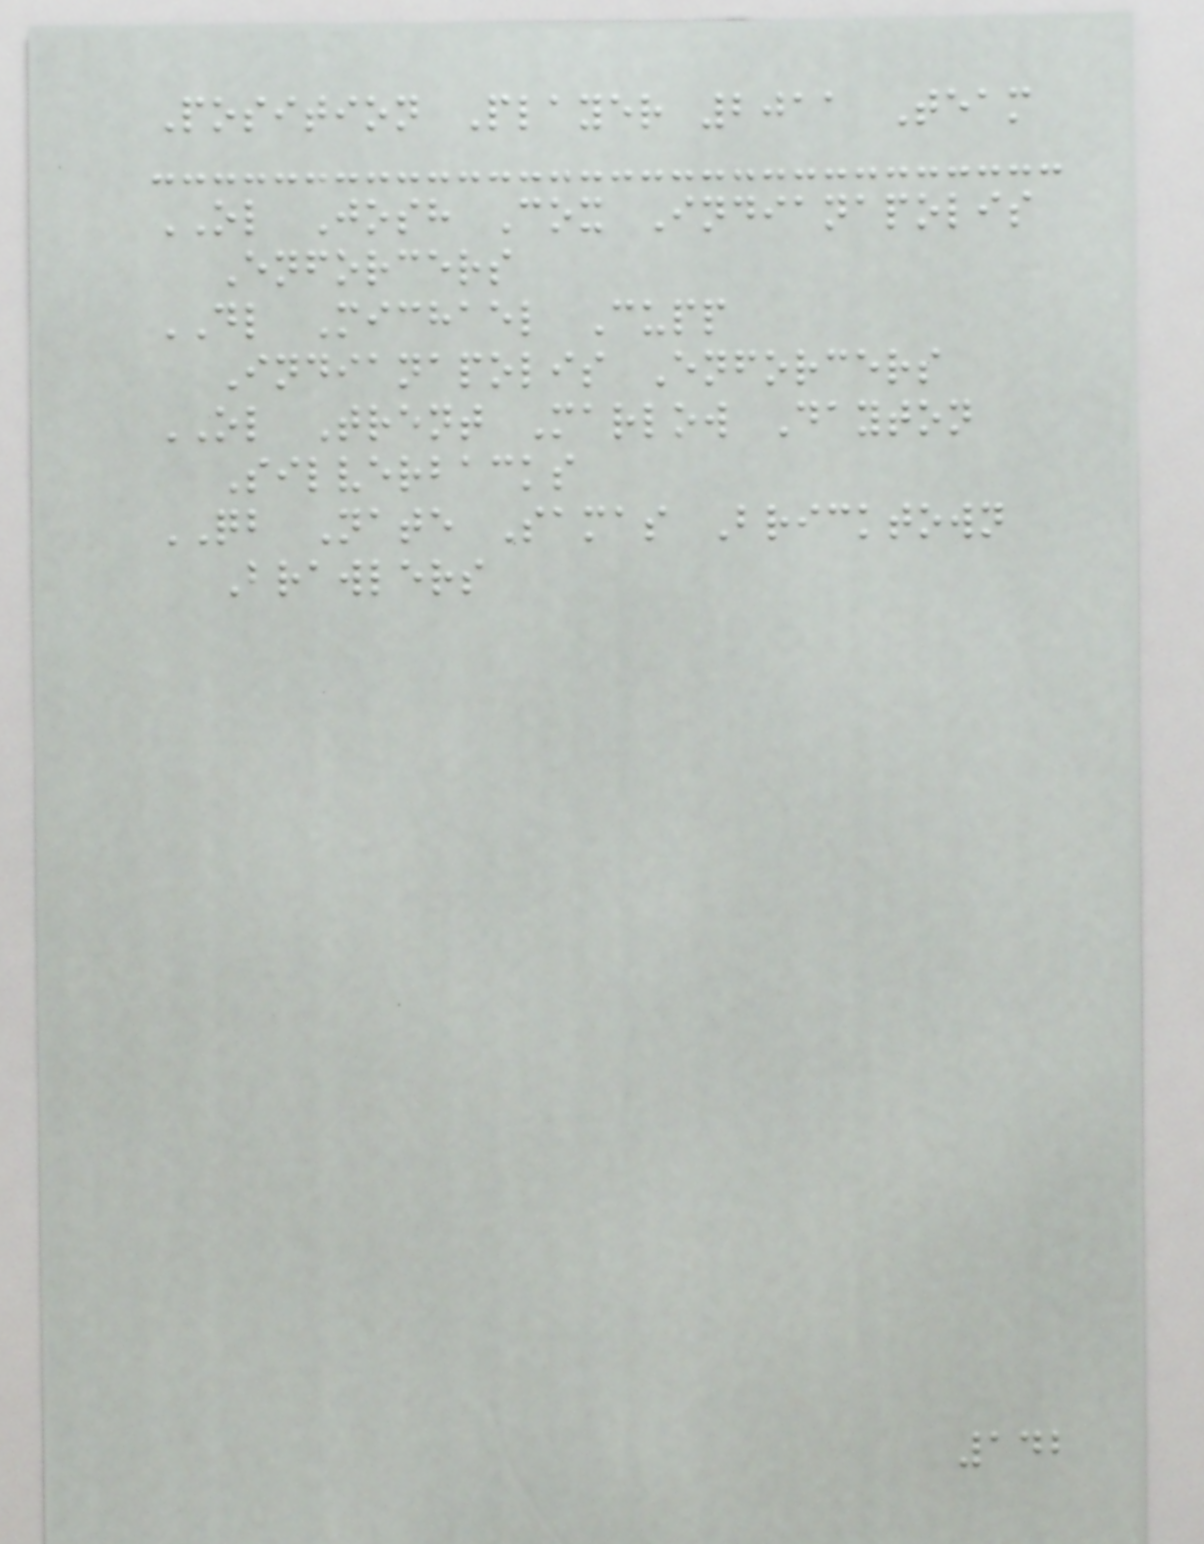Position Player 2011 Team
OL Josh Cox Indianapolis
Enforcers
DL Michael Cupp
Indianapolis Enforcers
OL Trent Marlow Dayton
Silverbacks
QB Nate Samas Bricktown
Brawlers
142
